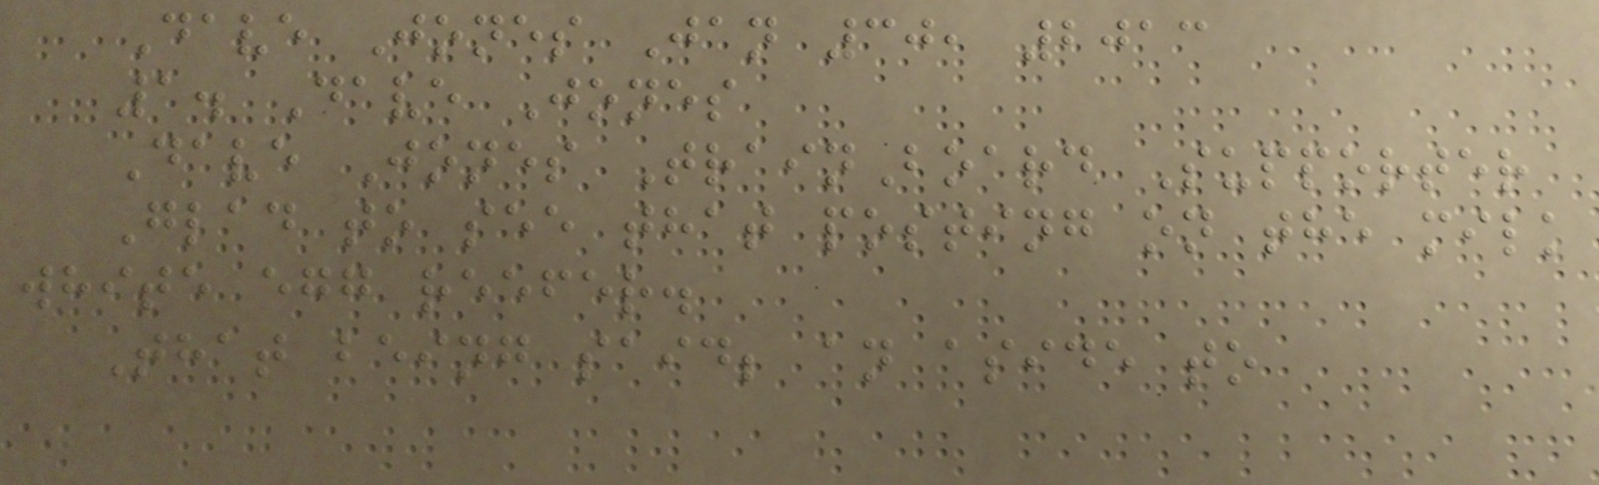Dave Jones Jan 30, 2013
1. Dave Jones
Dave Jones TrainBoard Supporter
Glad to see that posting on the milk
white egg reefer.
That being said; an aside to
